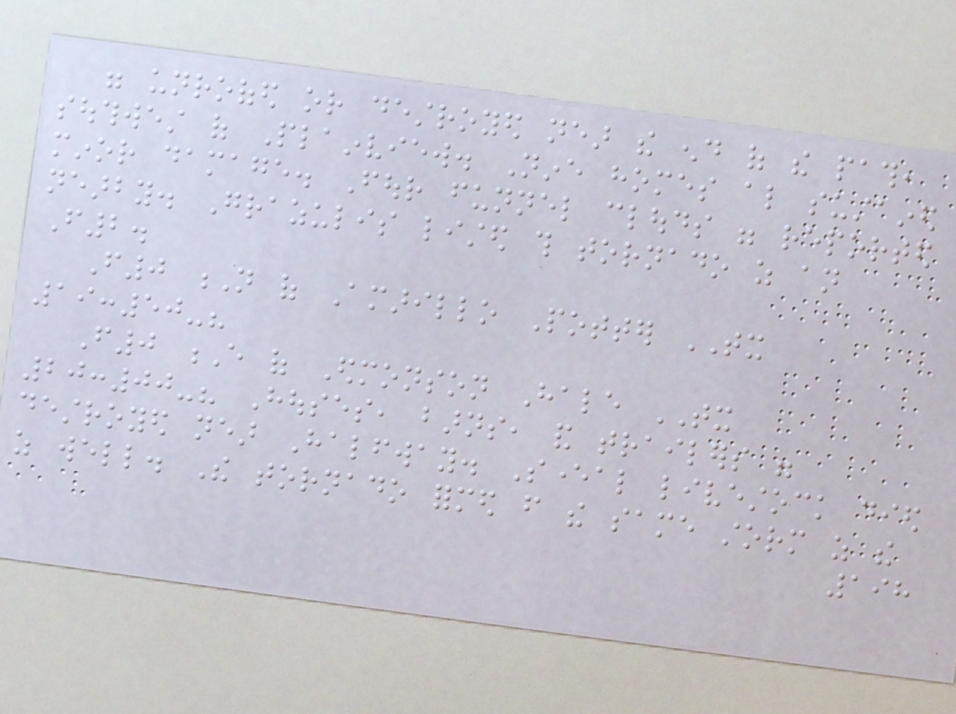were unroofed or destroyed near the end of the path,
southwest of Plainview. Nine homes also sustained
minor damage. Four funnel clouds were reported
nearby. Grazulis listed this tornado as an
F2.
F0 N of Amarillo Potter TX
19:50-?
F0 E of Edmonson Hale TX
20:00-? Houses, barns, and trailers were
destroyed near Halfway. Several livestock died
as well. The tornado formed from the same storm as the
198
